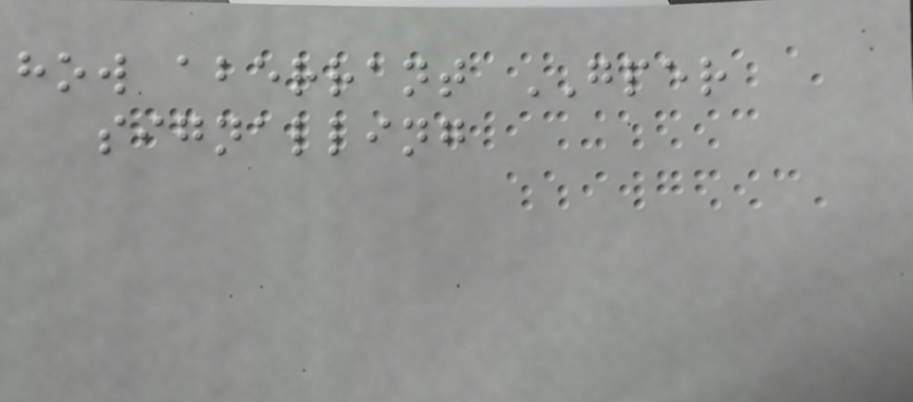how aberrant GPER
signalling
